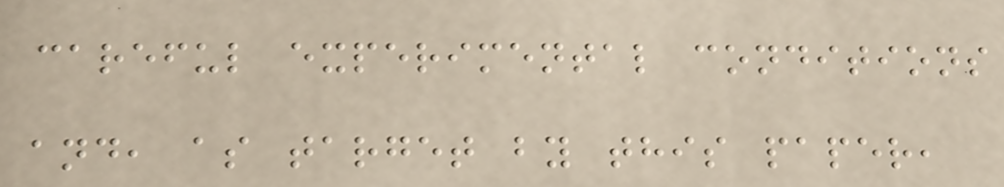careful experimental conditions
and, as target by this paper,
